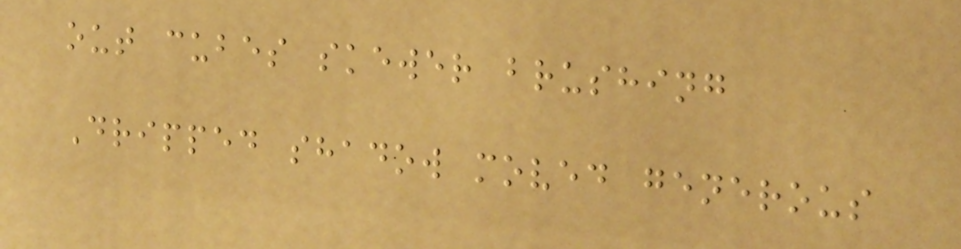out cubes skewer brushing
Dripped shadow moved generous
